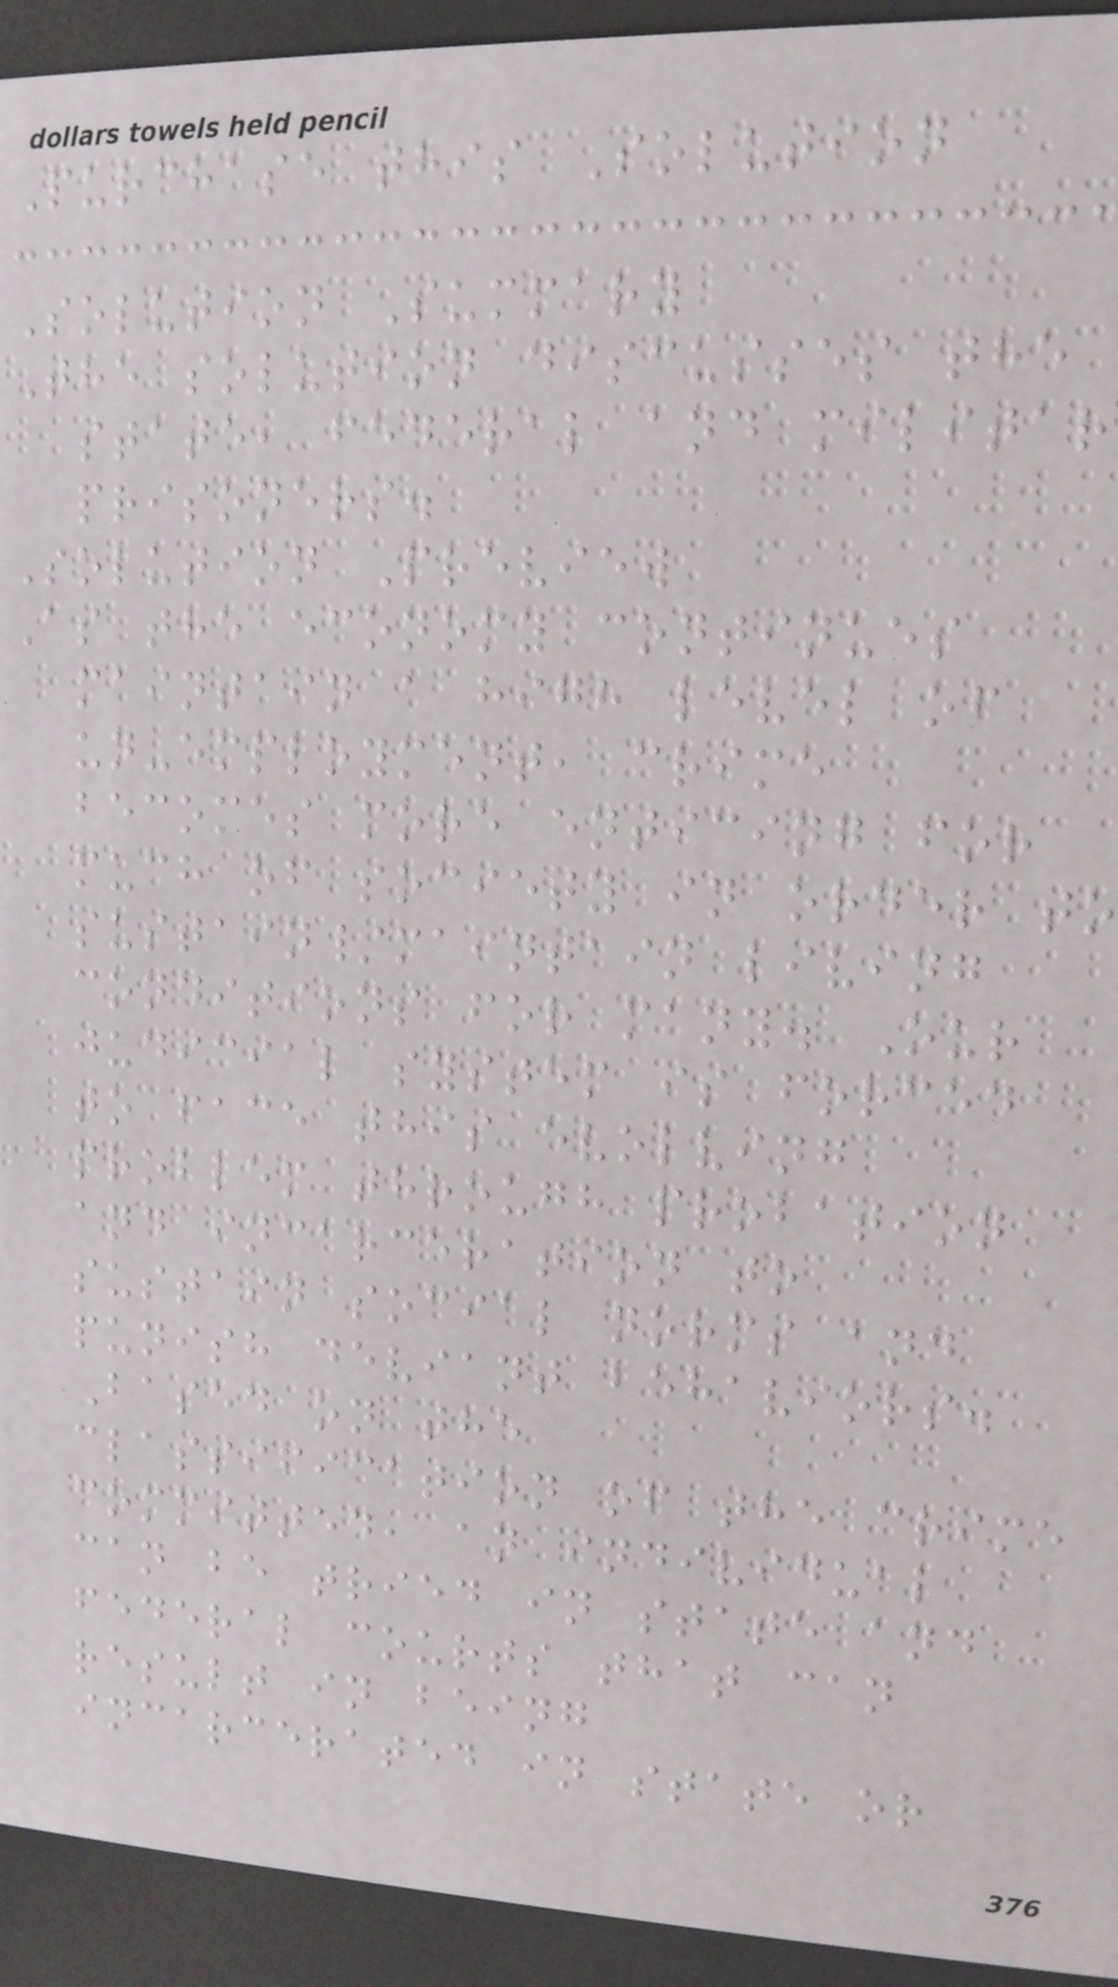Purchase this Solution
Solution Summary
The solution discusses the
state, federal and militar
prisoners.
Solution Preview
As the economy continues
maintain a high level of
un-employment, crime
becomes more enticing for
much of society in order to
sustain/maintain living
conditions for many. Our
judicial system is forced
to face this evolving
problem through probation
and incarceration to
sustain social norms and
punish deviant behaviors.
Based on the
classification of the crime
committed, an individual
can be tried in state and
federal courts that can
result in being
incarcerated in state or
